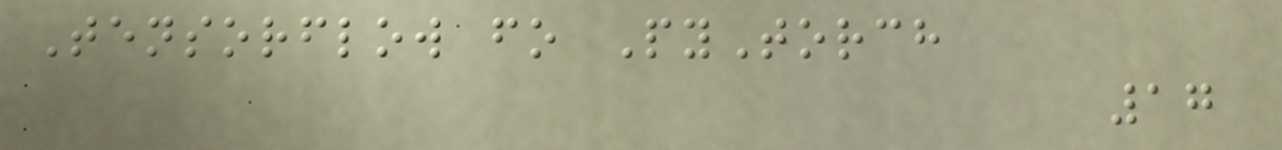Tensorflow fo PyTorch
17
